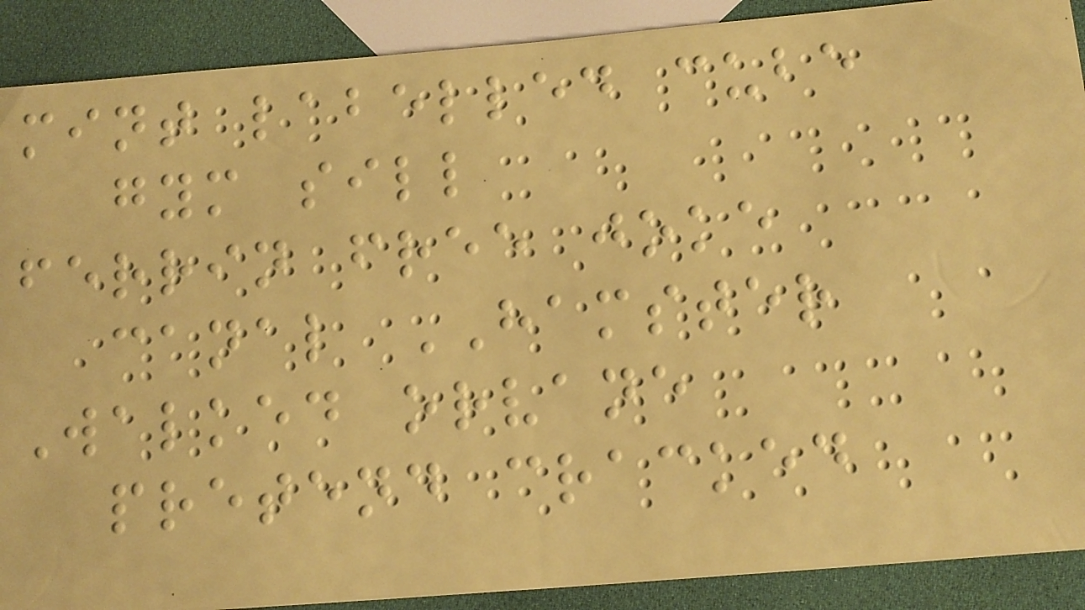mint labelled cube
gym sill
ferrin free joke
canal HAMSTER
Walked orvane
pretend cracked
